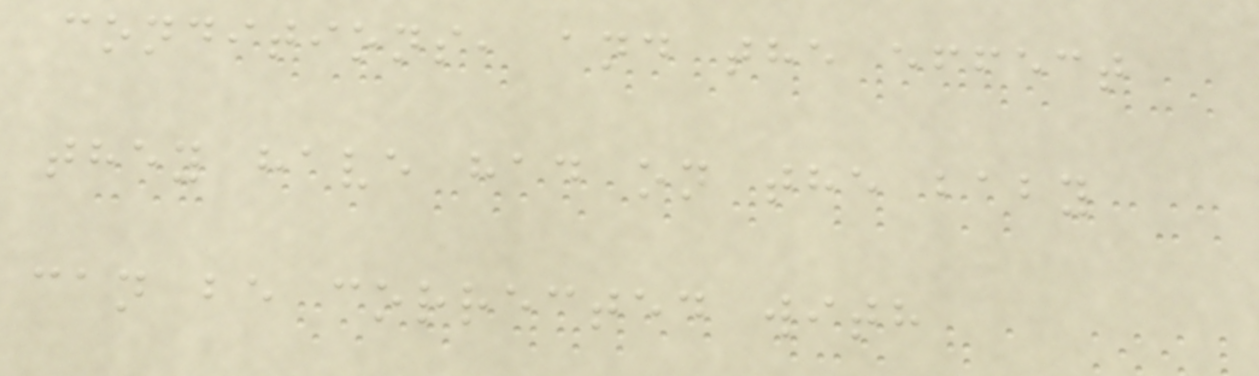conditions, and the effect
they have had on the baby
can be corrected with
